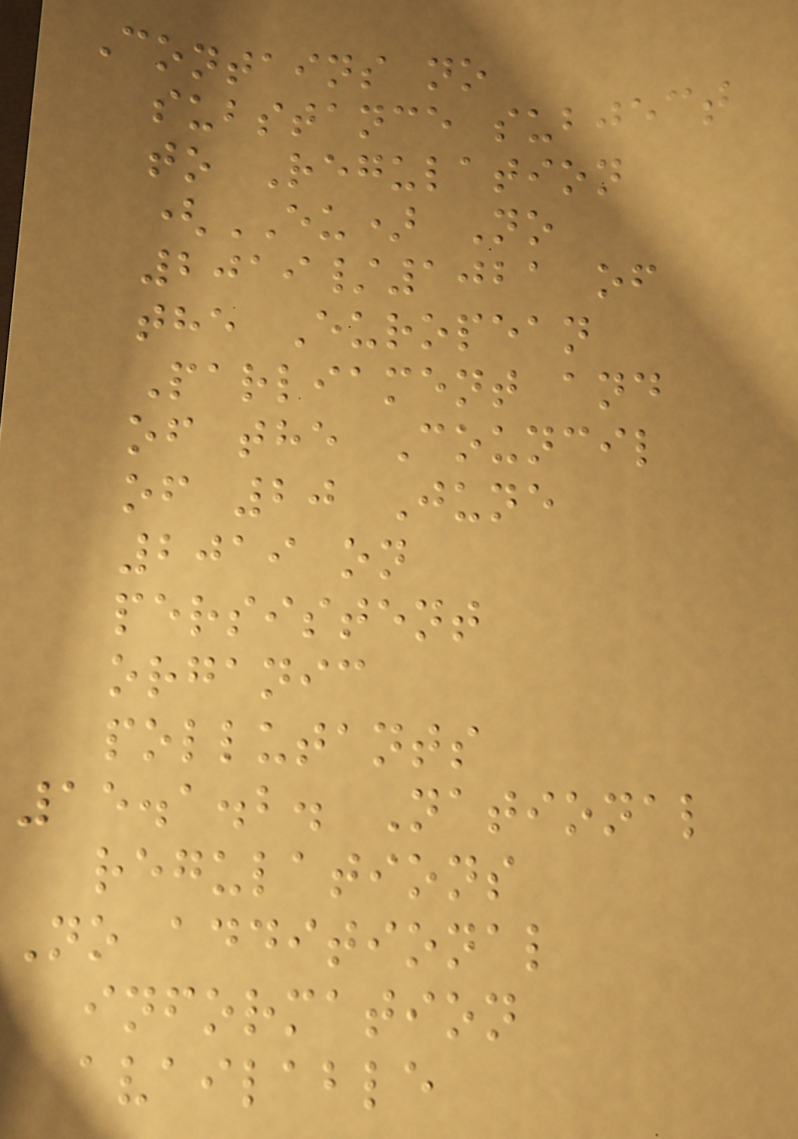Contains no
substance subject
to Regulation
(EU) No
2019/1021 of
the European
Parliament and
of the Council
of 20 June
2019 on
persistent
organic
pollutants
15.1.2. National
regulations
No additional
information
available
